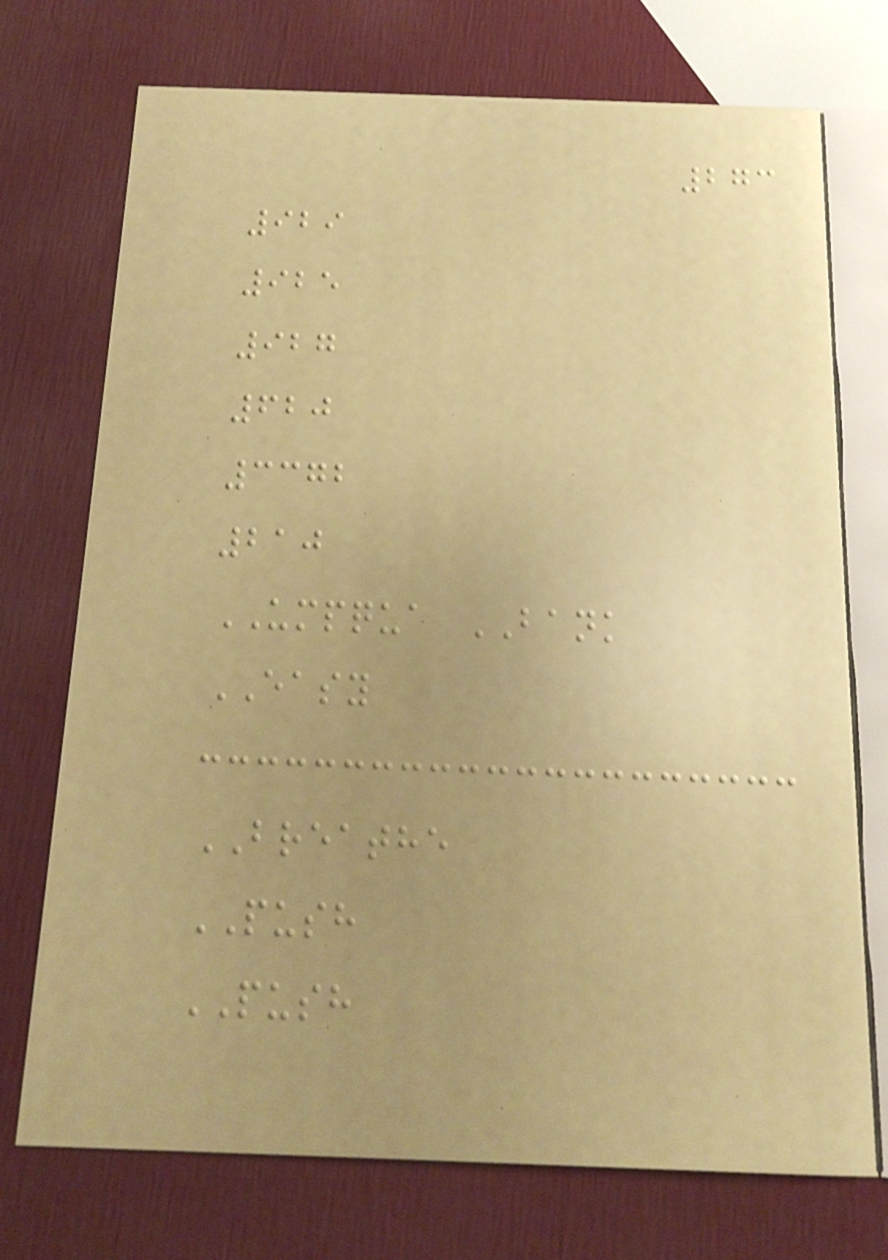273
929
925
927
620
3372
210
UMPQUA BANK
EASY
BREATHE
PUSH
PUSH
